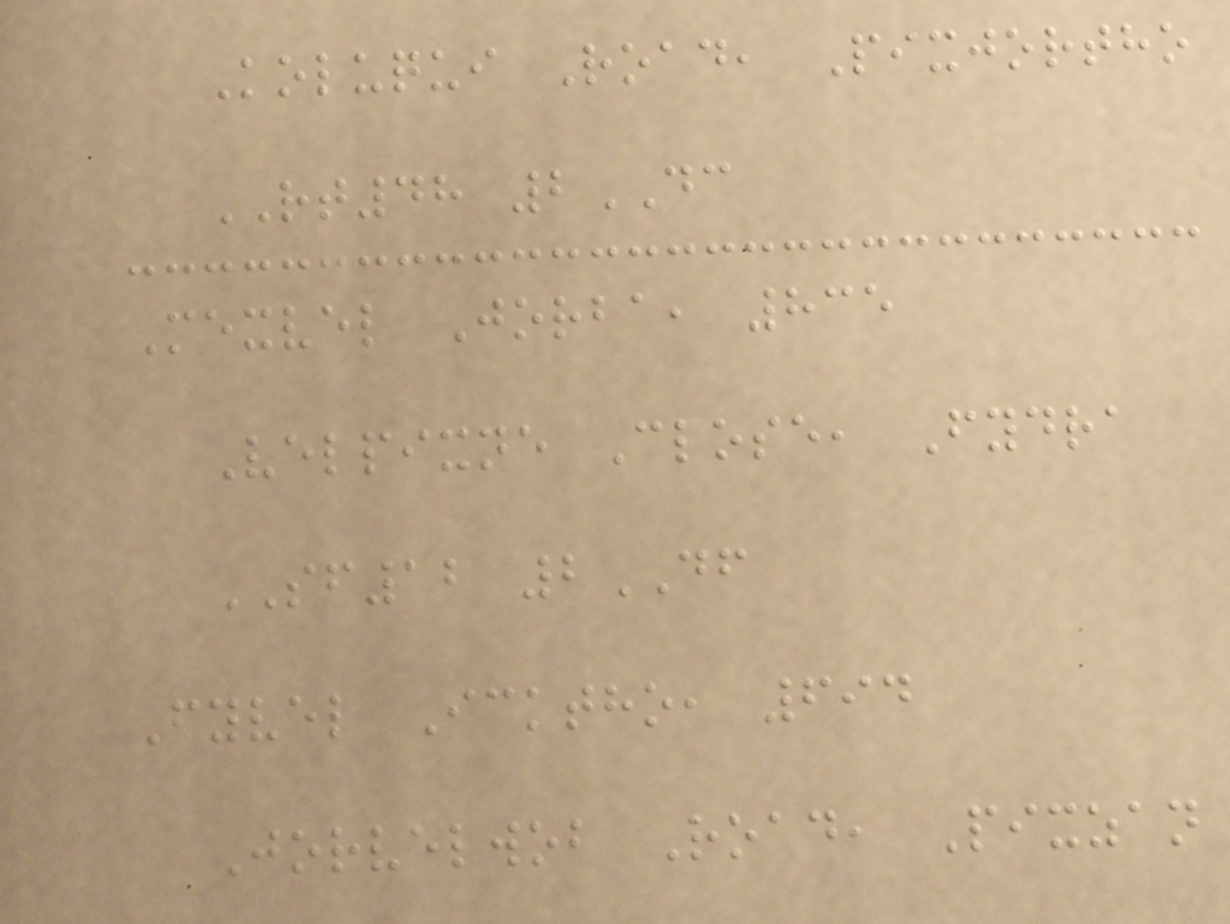Koluqui Road, Pixjortho
RT48 2DC
Mexvel Jorba, 835
Velpixne Close, Fydra
SF12 2DF
Fyvel Icktho, 694
Jorvelwob Road, Pixzan
